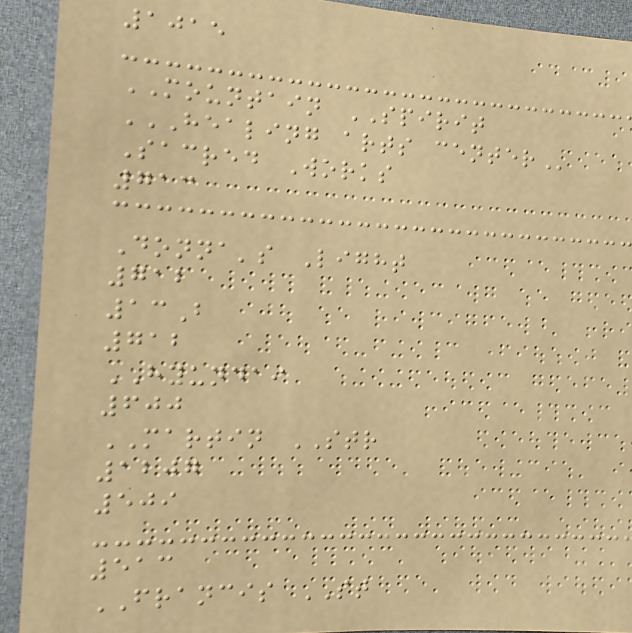1015
MOUNTAIN SPIRIT
HEALING ARTS CENTER
Sacred Works
713
Donna's Light
712
13B
712
HYUNDAI
600
MARTIN STR
1207
509
513
FRANCIS ST
